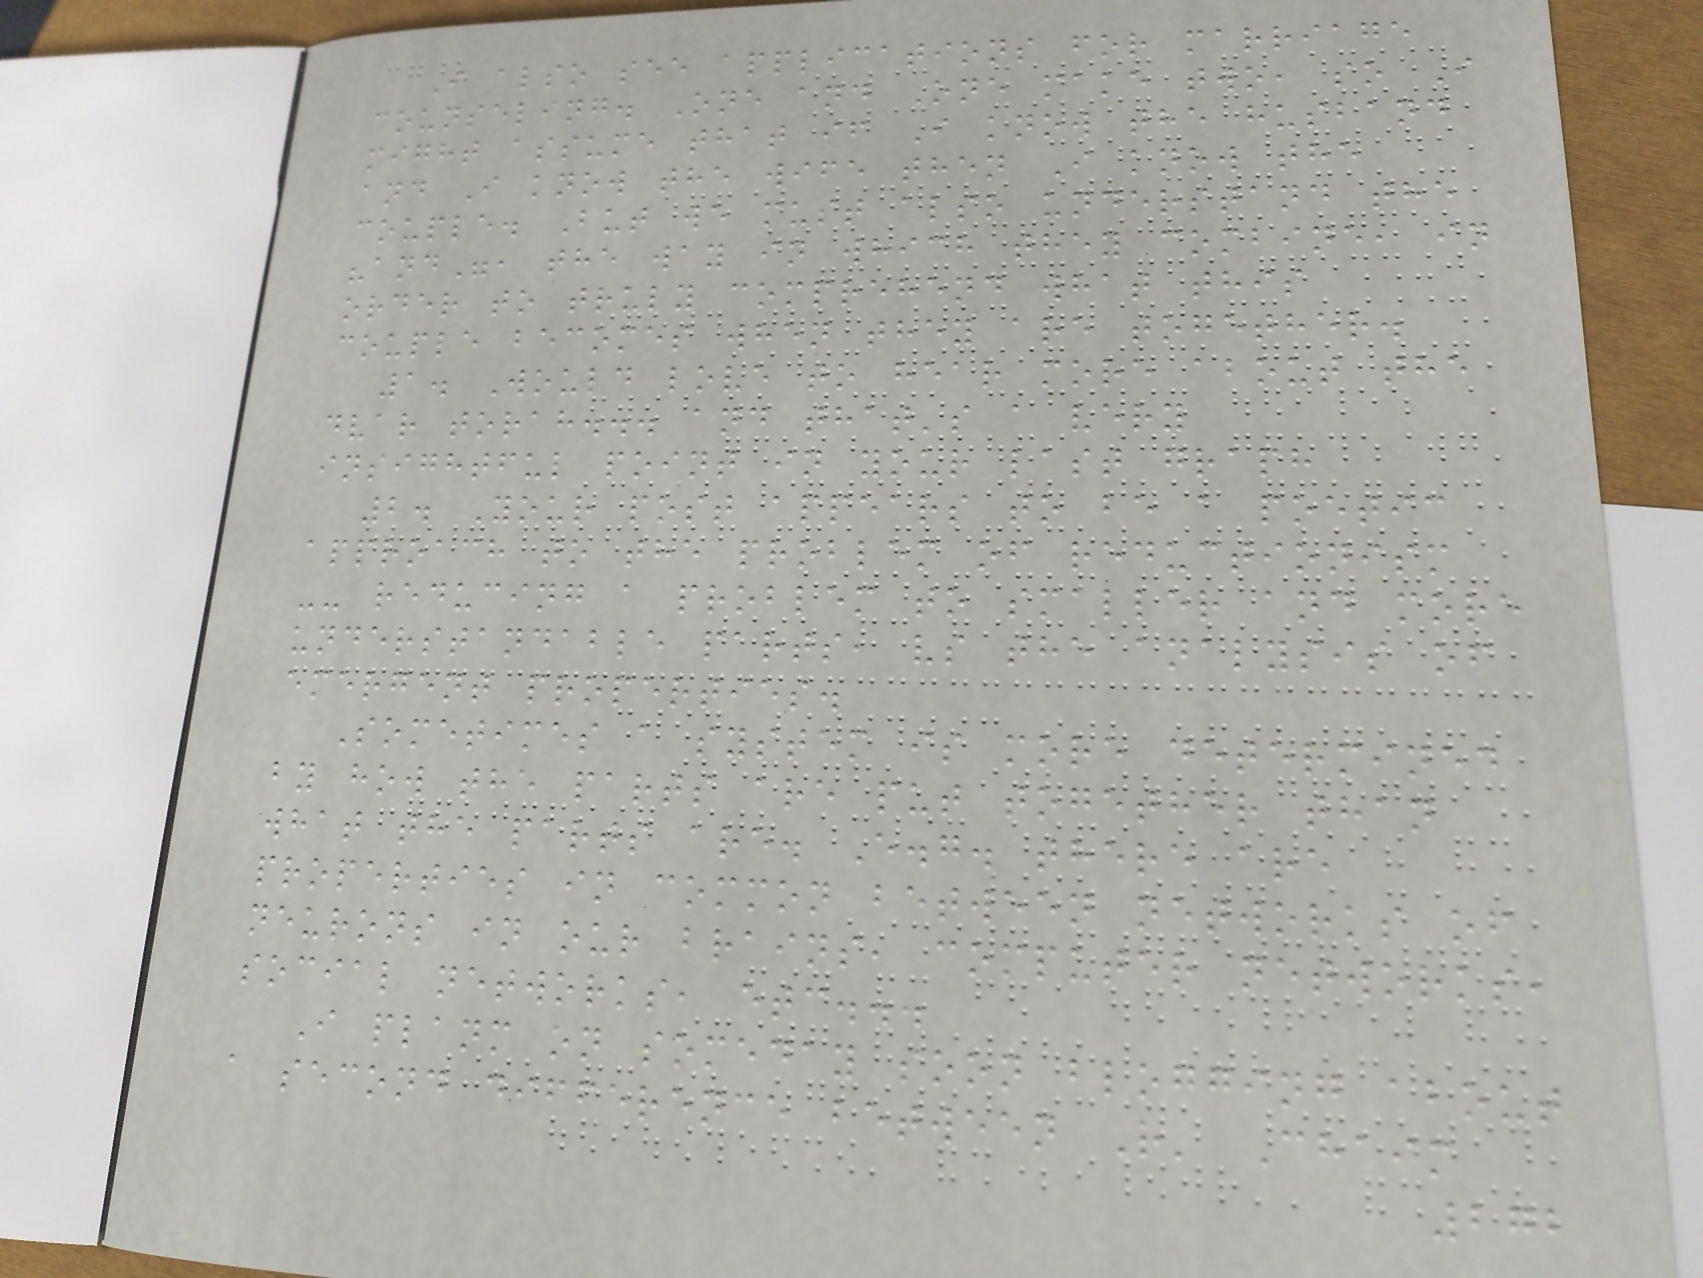I also see applications for marriage
counseling. One and One make two, so I
might assume that if I know the husband
and I know the wife then I know the
couple. But we must also understand the
"and", the way in which they combine, in
order to truly comprehend what this
couple becomes when they are together.
1. Would love to hear more about the
dvar torah... and that's a very
insightful point in your last graph
2. Your post appears to be a poetic
approach to the problem of reductionism
-- reducing a problem to smaller and more
understandable parts, vs the analysis of
emergent properties.
Sometimes a system is more determined
by how the parts are put together than
what the parts are. E.g. there are
properties in common between networks of
neurons in our brains, computer networks,
social networks, etc...
I planm on someday soon blogging about
a second difference between R' Chaim
272
